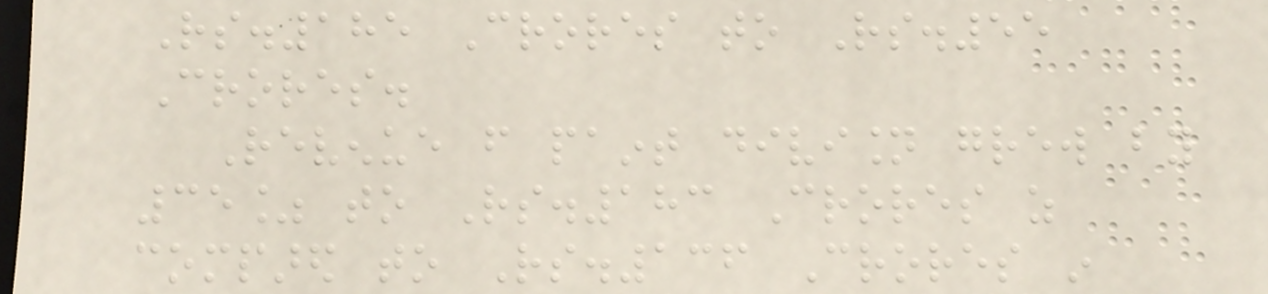Rs.185 Crores to Rs.55
Crores.
Revenue from paint division grew by
35% to Rs.183 Crores as
compared to Rs.136 Crores in
